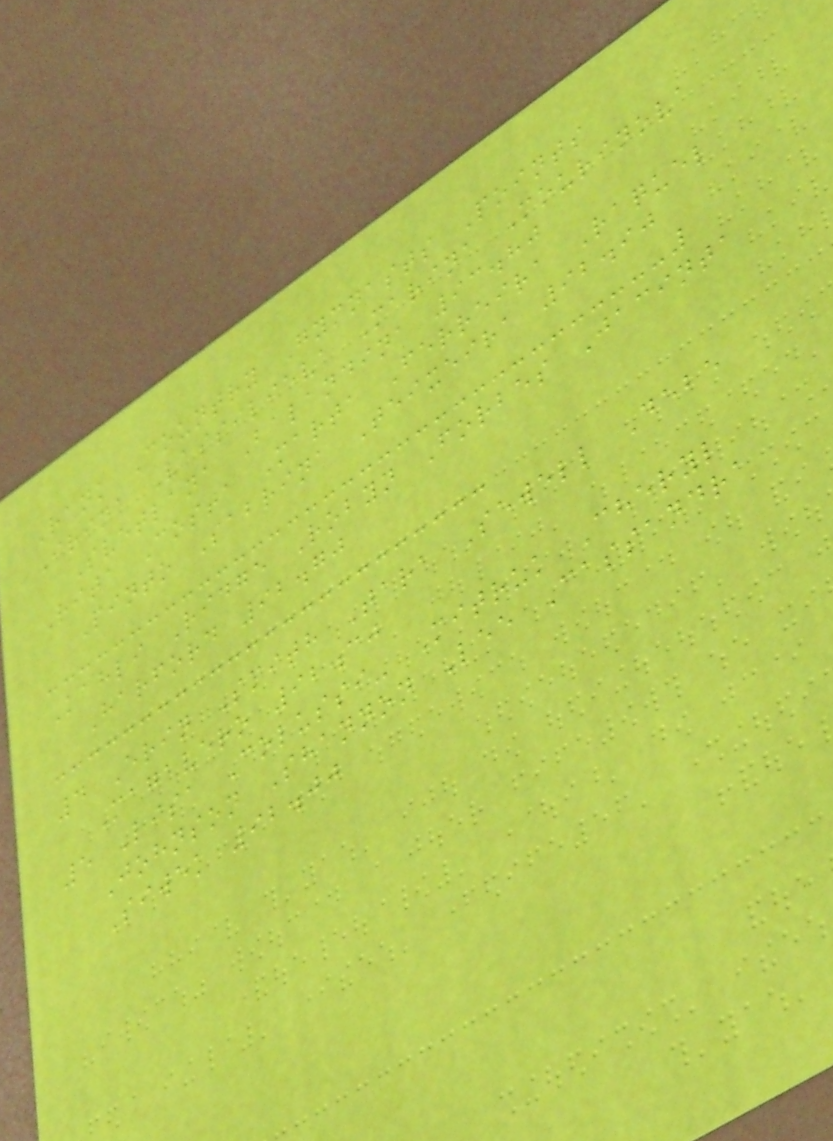Rank Country Gymnasts Points
Irina Vassilieva Marina Mourinova
Svetlana Balandina 93.80
Rita Costa Marta Ferreira Raquel
Pinto Sabrina Teixeira 92.90
Kahli Ridge Robyn Forbes Jacinta
Harford 92.70
4 Erin Smith Tara Sewell Debe
Magavero 92.30
5 Lisa Colussi- Mitruk Cheryl
Johnson Shannon Lee Cassandra
Siwek 92.00
